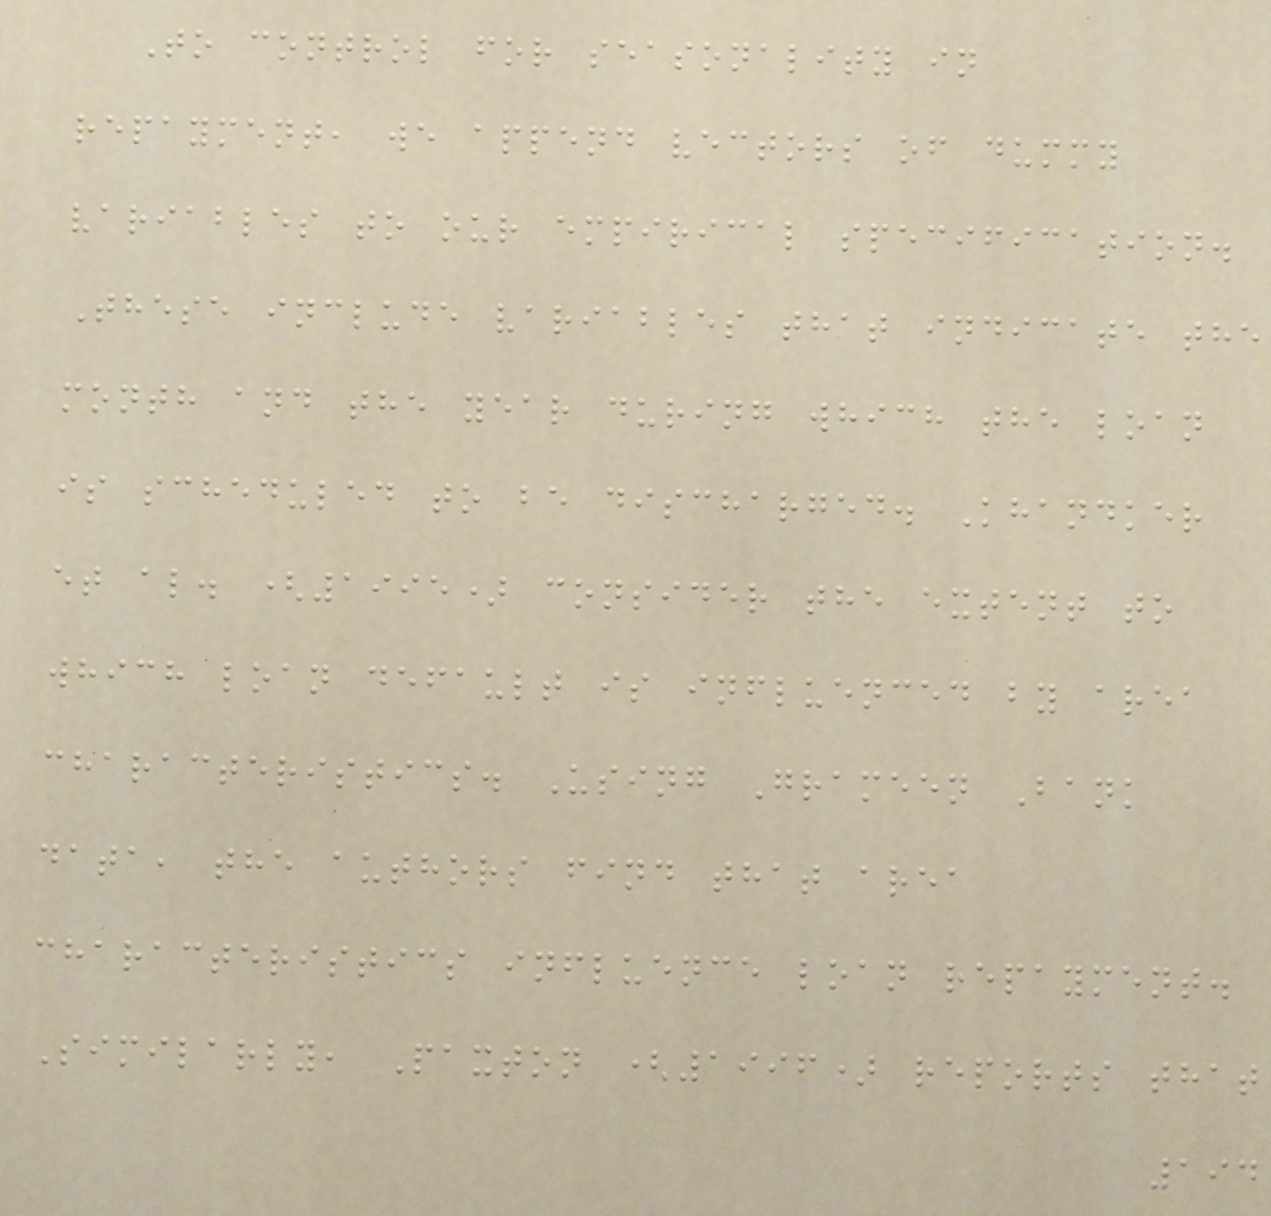To control for seasonality in
repayment, we append vectors of dummy
variables to our empirical specification.
These include variables that indicate the
month and the year during which the loan
is scheduled to be discharged. Khandker
et al. (1995) consider the extent to
which loan default is influenced by area
characteristics. Using Grameen Bank
data, the authors find that area
characteristics influence loan repayment.
Similarly, Paxton (1996) reports that
194
